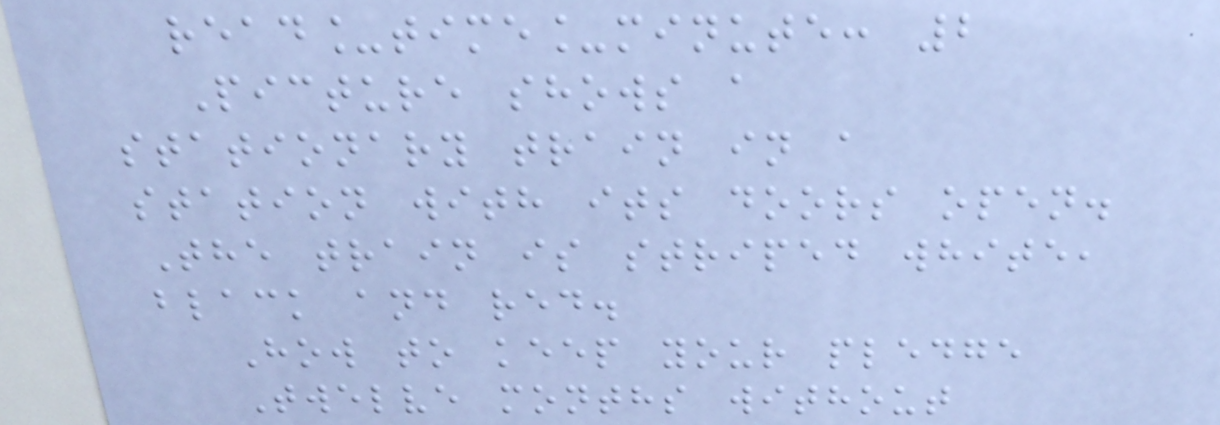read_time_minute: 2
Picture shows a
stationary train in a
station with its doors open.
The train is striped white,
black and red.
How to keep your pledge
Twelve months without
